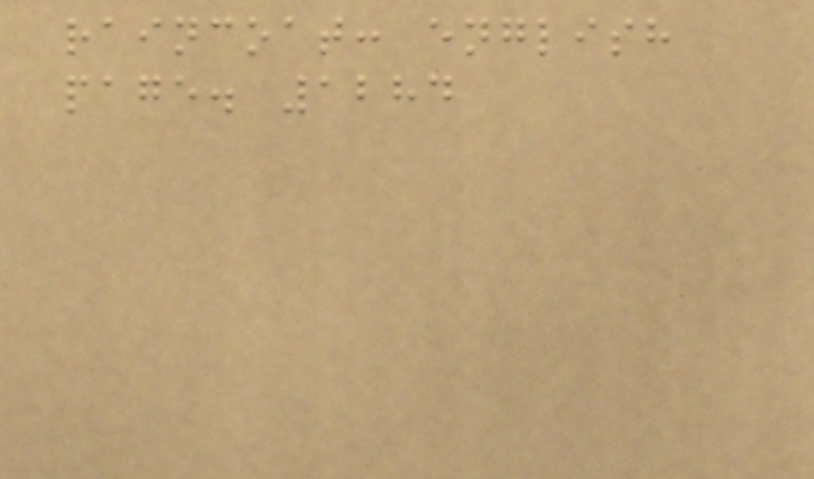raincoat: english
page. 1284
